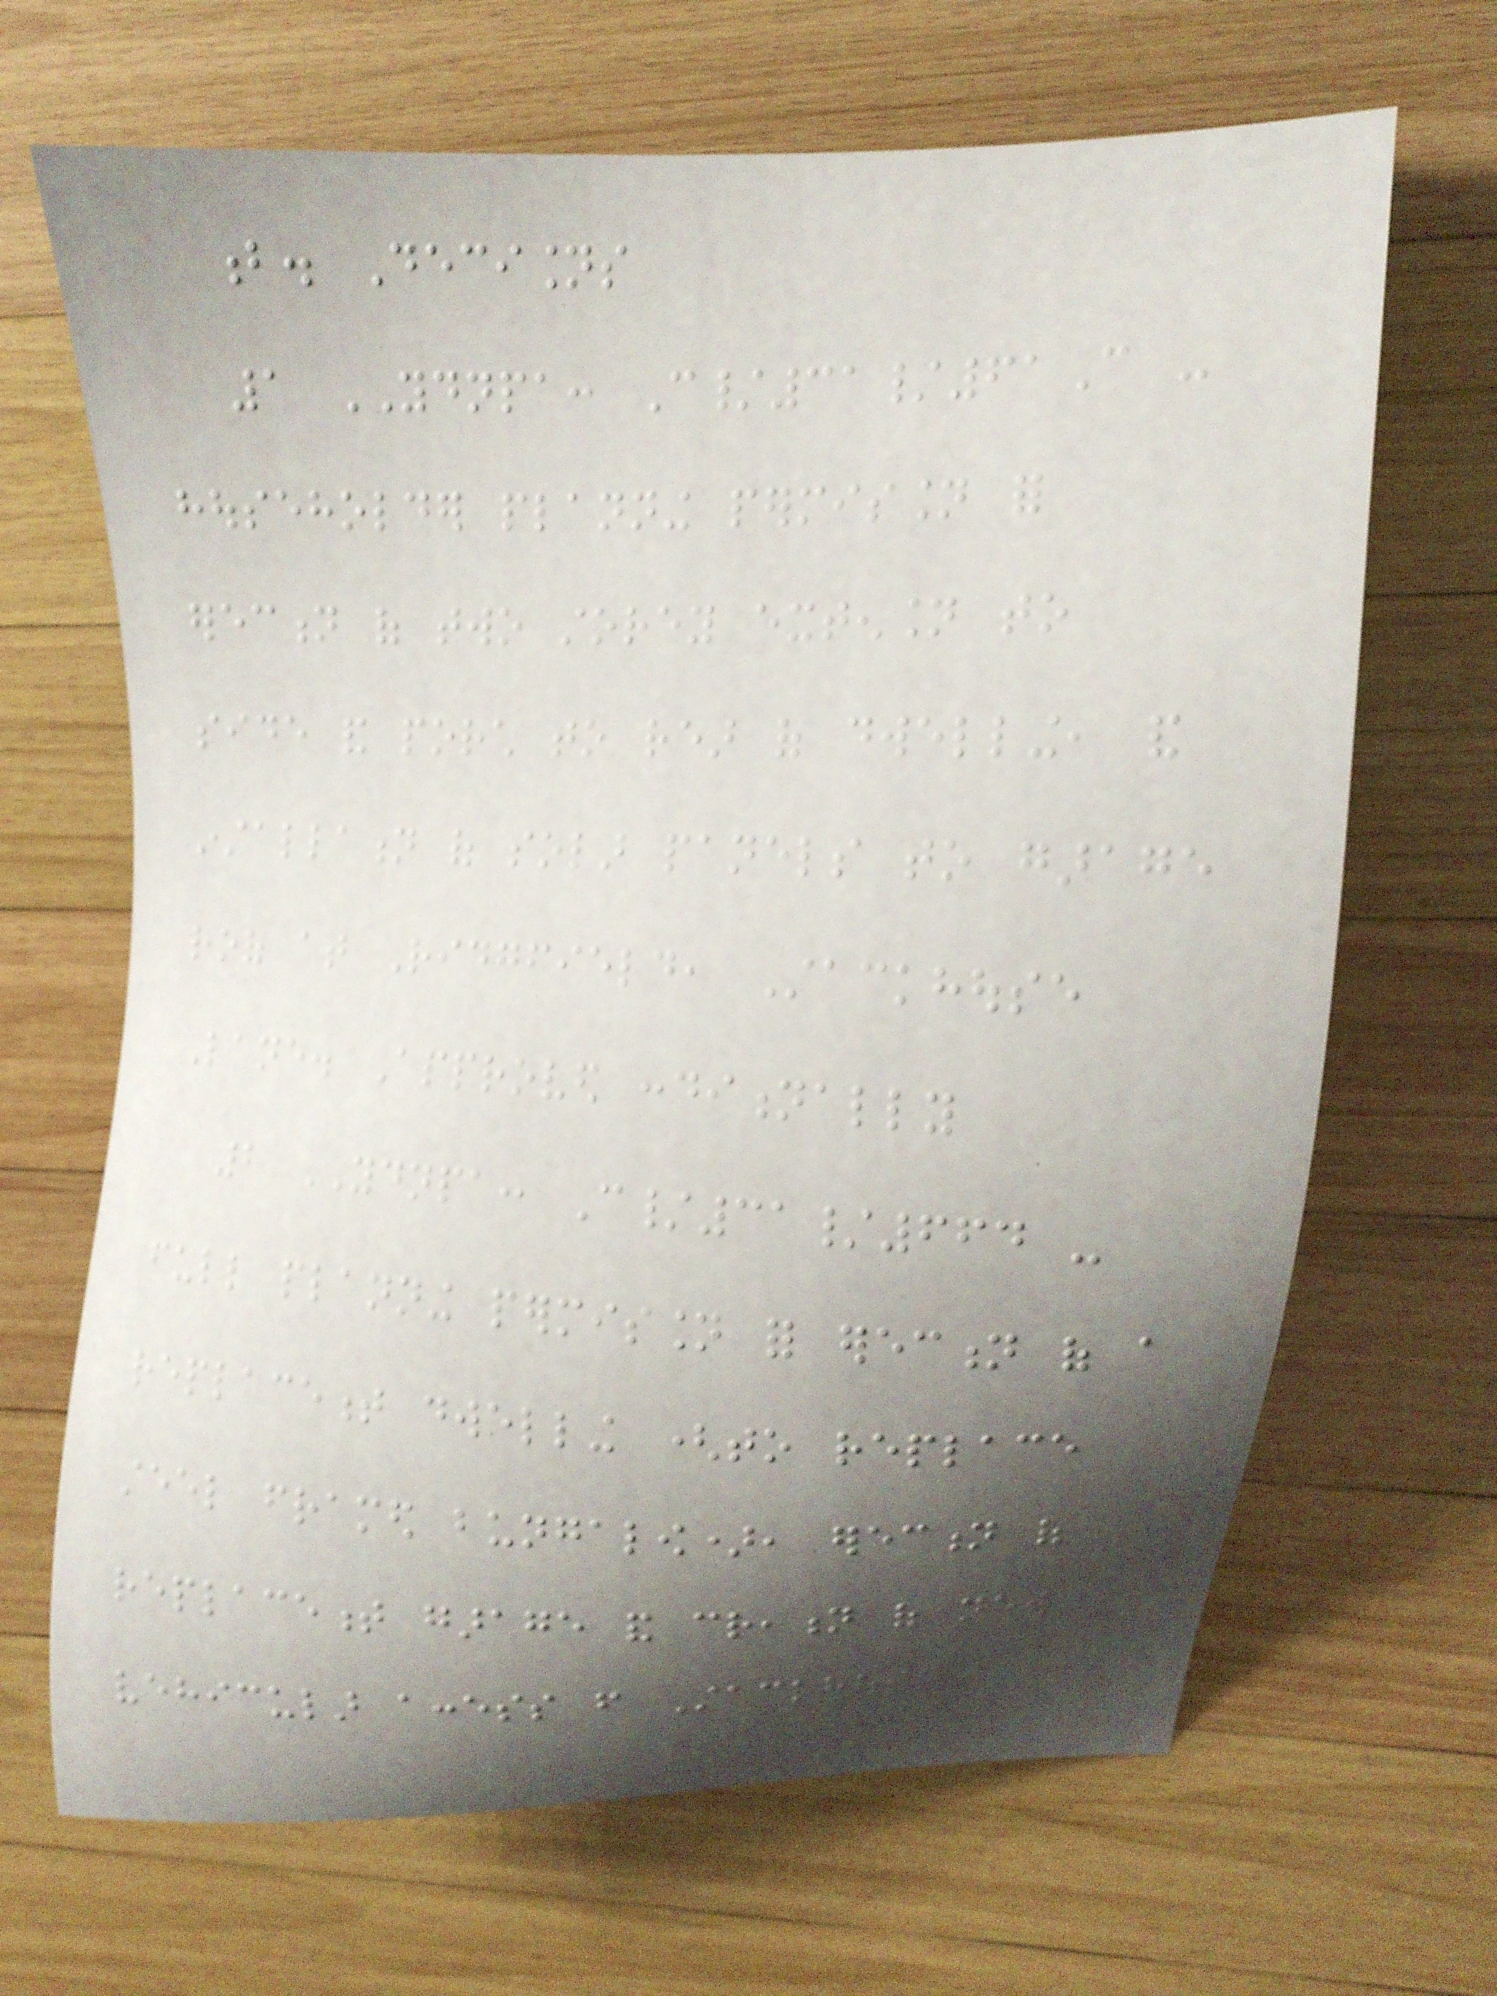b. Decisions
1 YDNPA: C/31/61C -
householder planning permission for
erection of two storey extension to
side and porch to rear of dwelling, and
installation of solar panels to garage
roof at Ridgfield, Stackhouse
Lane. Approved conditionally
2 YDNPA: C/31/664 -
full planning permission for erection of a
replacement dwelling (to replace
steel framed bungalow), erection of
replacement garage and creation of new
vehicular access from Stackhouse
